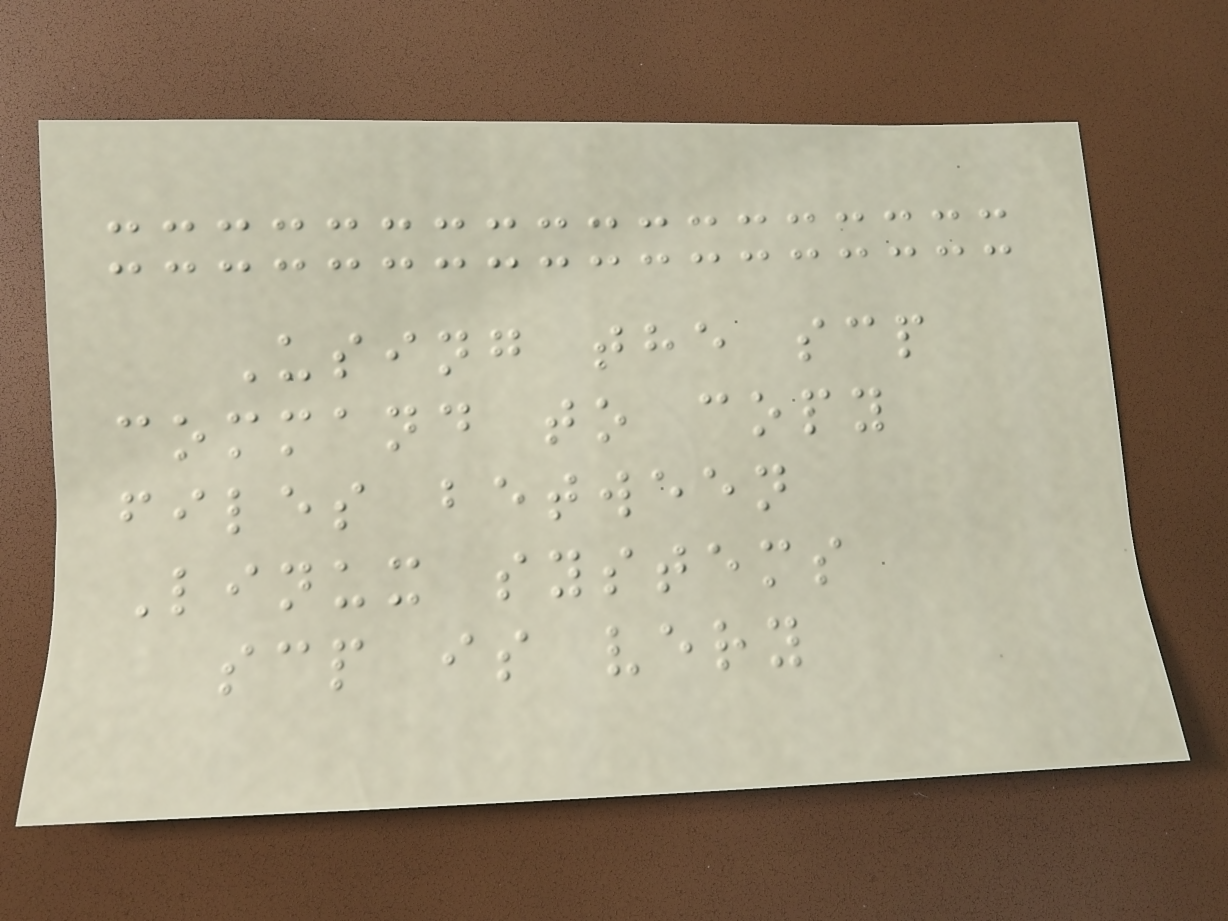Using the scp
command to copy
files between
Linux systems
scp is very
